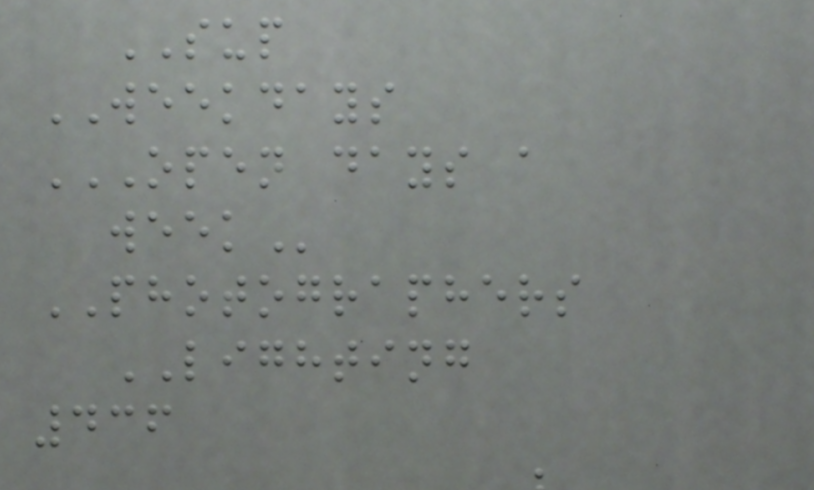SUP
WEEKDAYS
OPEN DAYS A
WEEK
PHOTOGRAPHERS
LIGHTING
436
